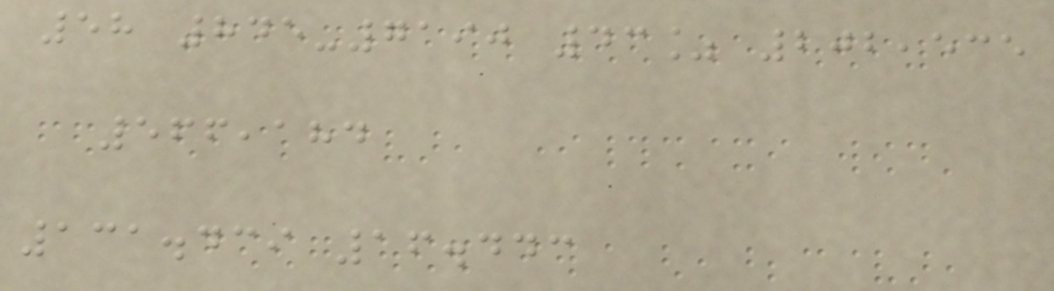58 845-7190 43% 202,535
566,184
131.439 16.443
